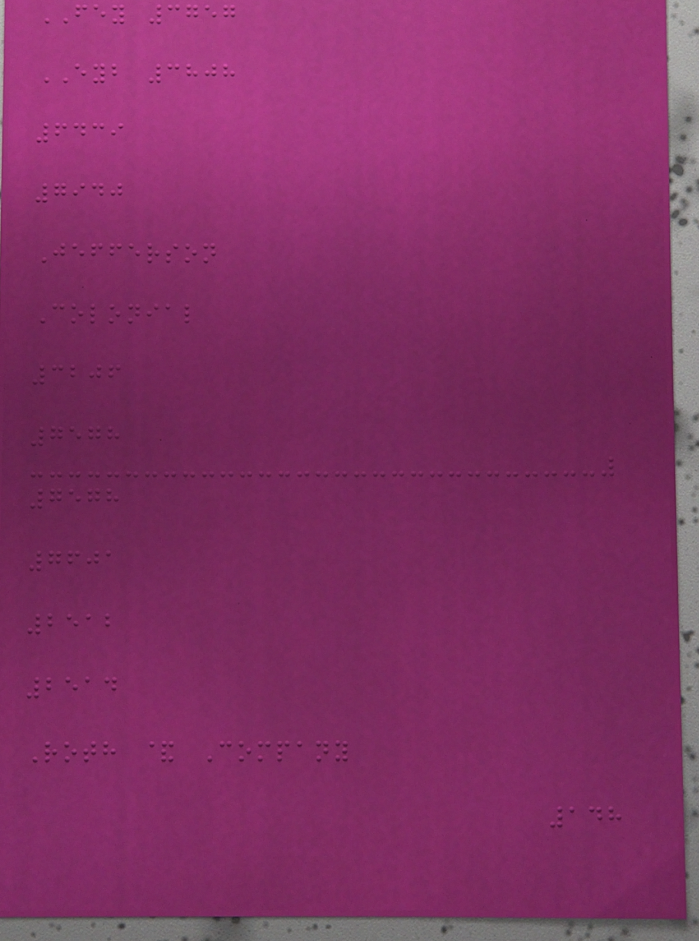FEY 3757
EYB 3808
6439
7940
Jefferson
Colonial
3206
7578
7578
7601
2512
2514
Roth & Company
148
